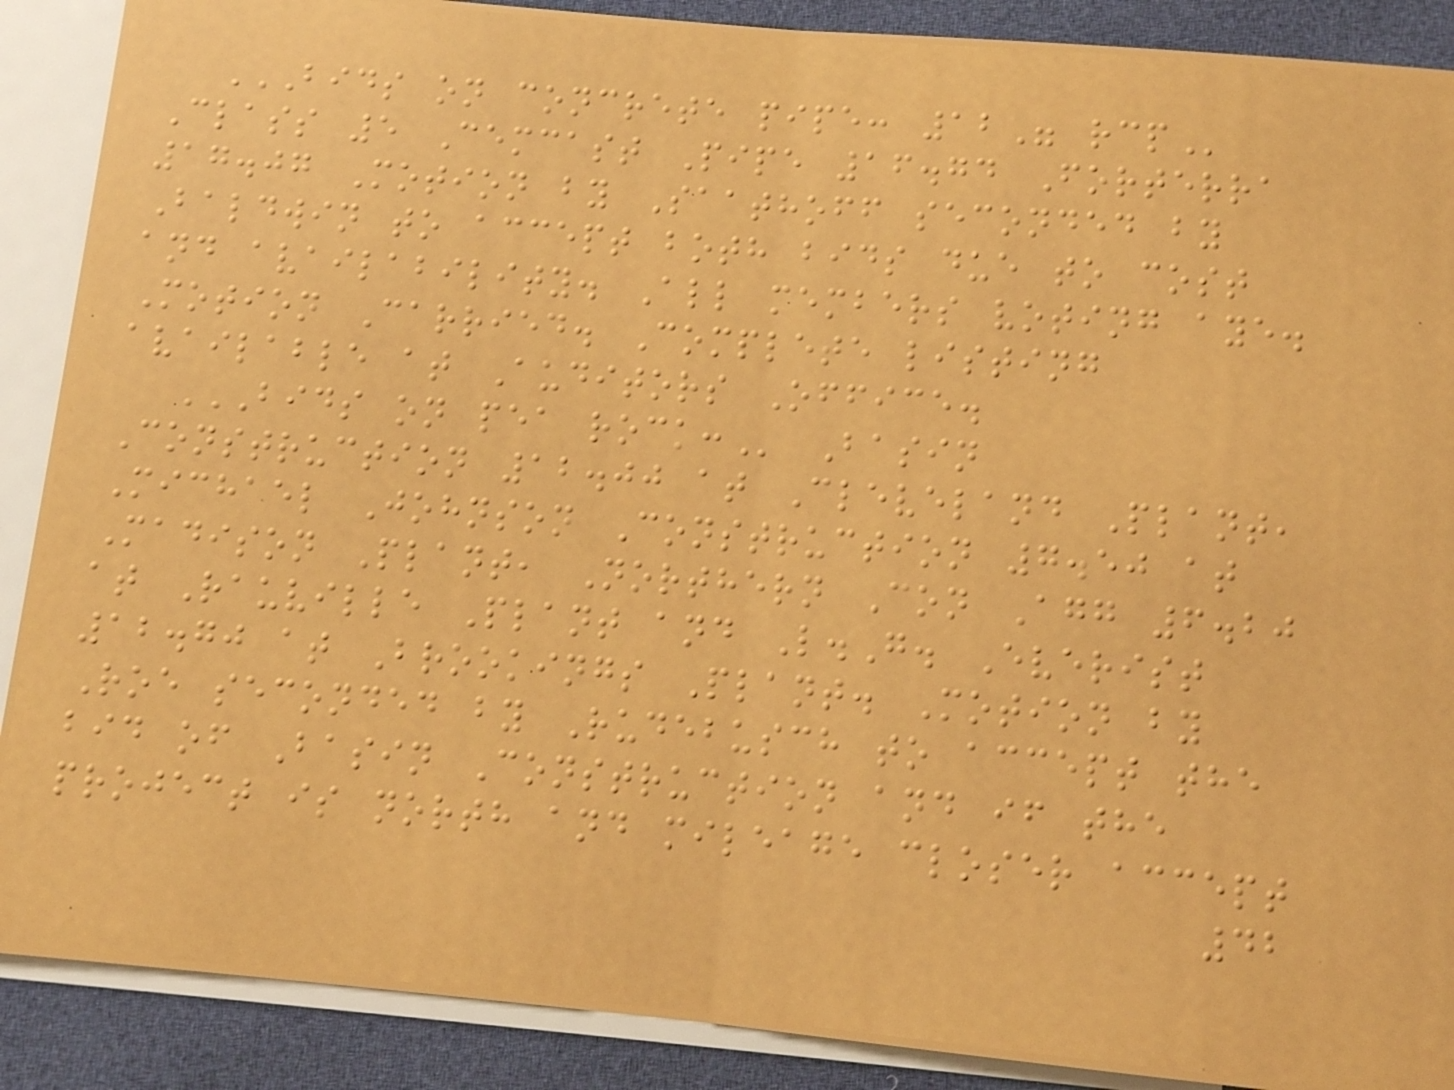BIDS ON CONCRETE PIPE: 12" RCP
Class 5 Cemcast Pipe 16.74 Forterra
17.07 Motion by Saathoff seconded by
Baldwin to accept both bids due to cost
and availability. All members voting aye.
Motion Carried. Complete listing
available at Auditors Office.
BIDS ON PEA ROCK: Basin
Construction 12.00 at Cleveland Plant,
Michael Johnson Construction 7.50 at
Madison Plant, Northern Con Agg 6.20
at Rauville Plant and L.G. Everist
12.70 at Brookings Plant. Motion by
Roe seconded by Rudebusch to accept the
bid of Basin Construction and if the
project is north and mileage closer accept
42
